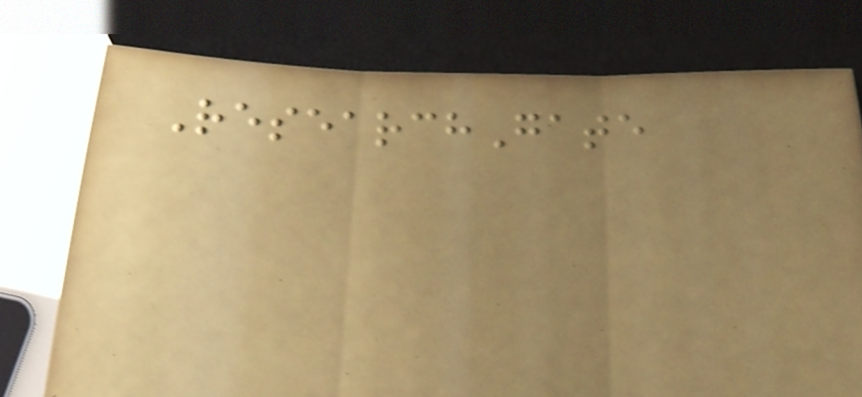ResearchGate
